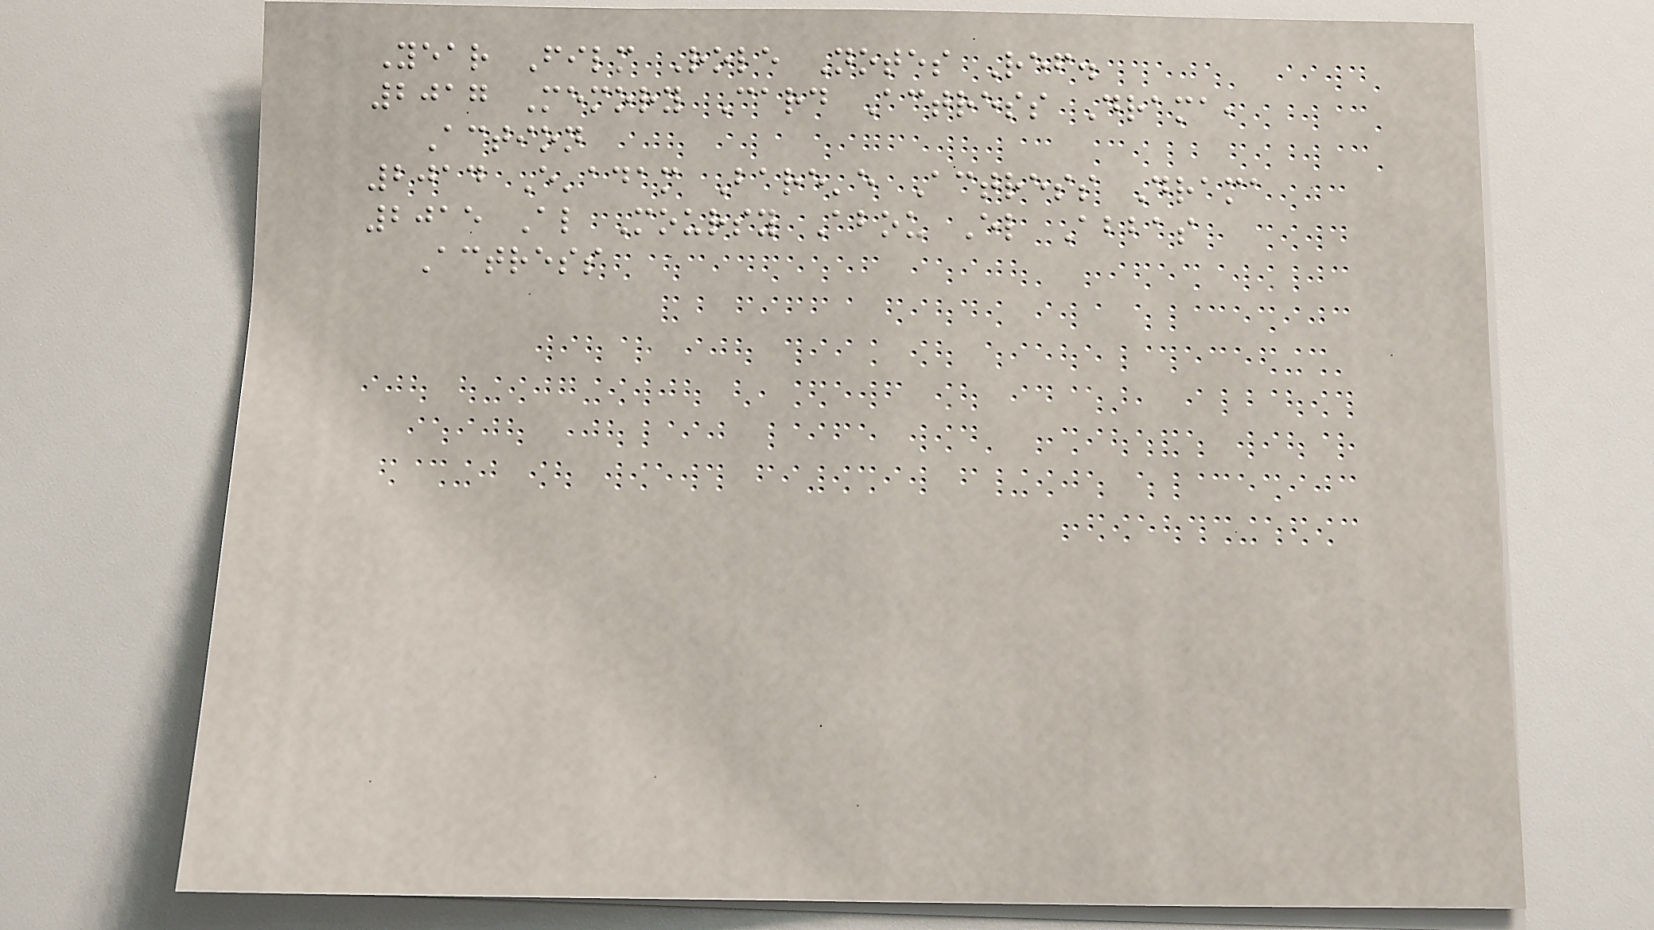Year Film Role Notes Ref.
2017 Memory Card Actress Drama,
Action
2014 E'adam Bare'e Actress Drama
2015 Al Moursy Abou El Abbas
Actress
